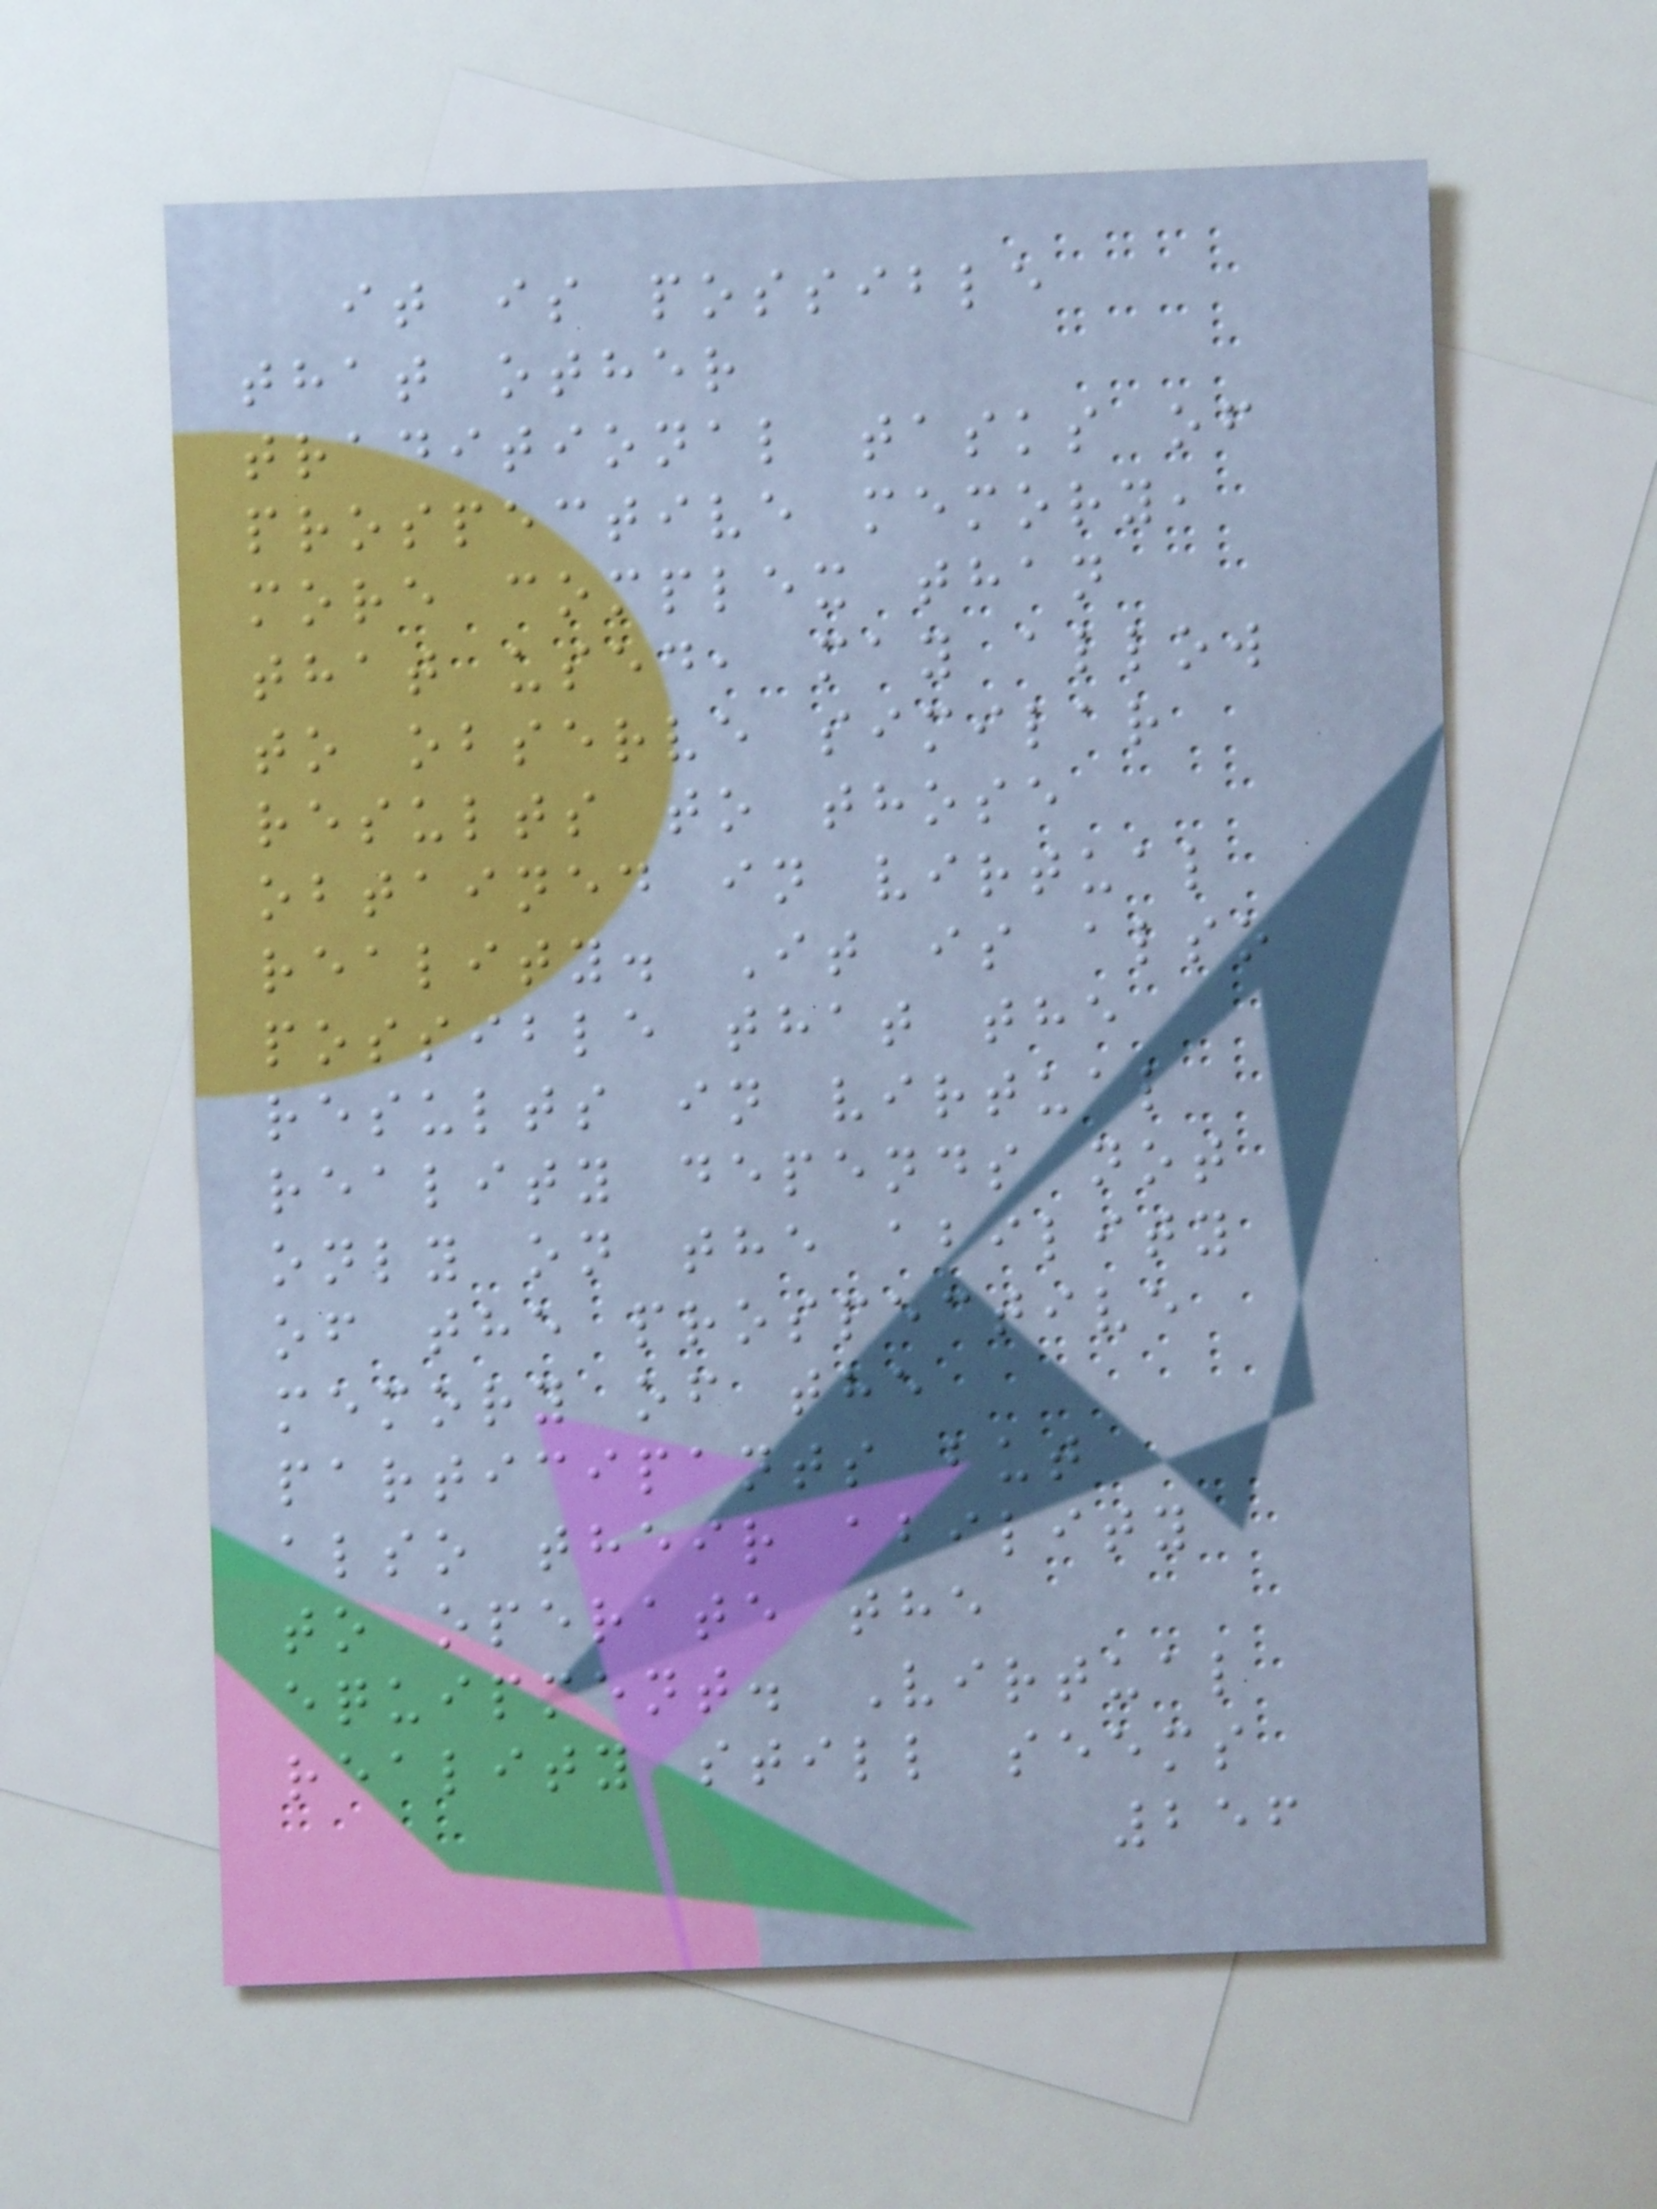it is possible
that other
traditional tasks of
prospective memory,
more complex than
that used, may allow
to observe similar
results to those
obtained in virtual
reality. It is also
possible that the
results in virtual
reality depends not
only on the ability
of the prospective
memory of the
participants but
also their ability
to operate the
equipment. Virtual
reality still seems
256
